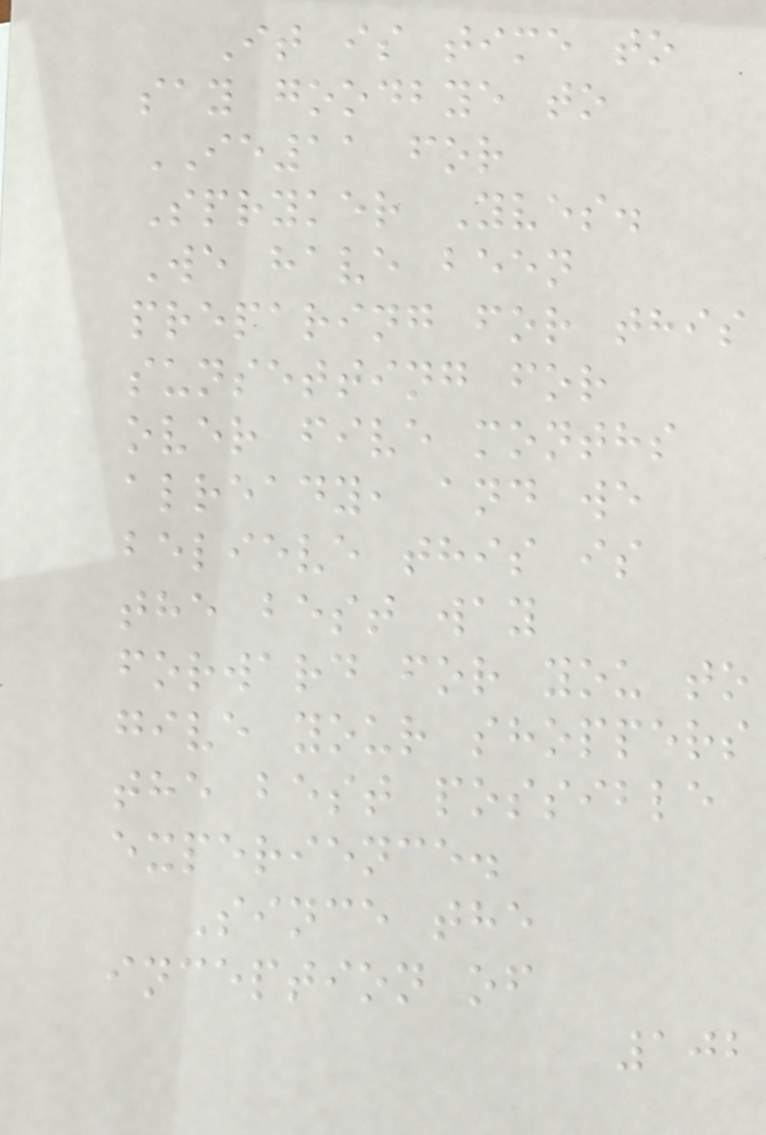It is time to
say goodbye to
IE11 for
Spryker Yves.
We have been
preparing for this
sunsetting for
over five months
already, and we
believe this is
the best way
forward for you to
give your shoppers
the best possible
experience.
Since the
inception of
102
